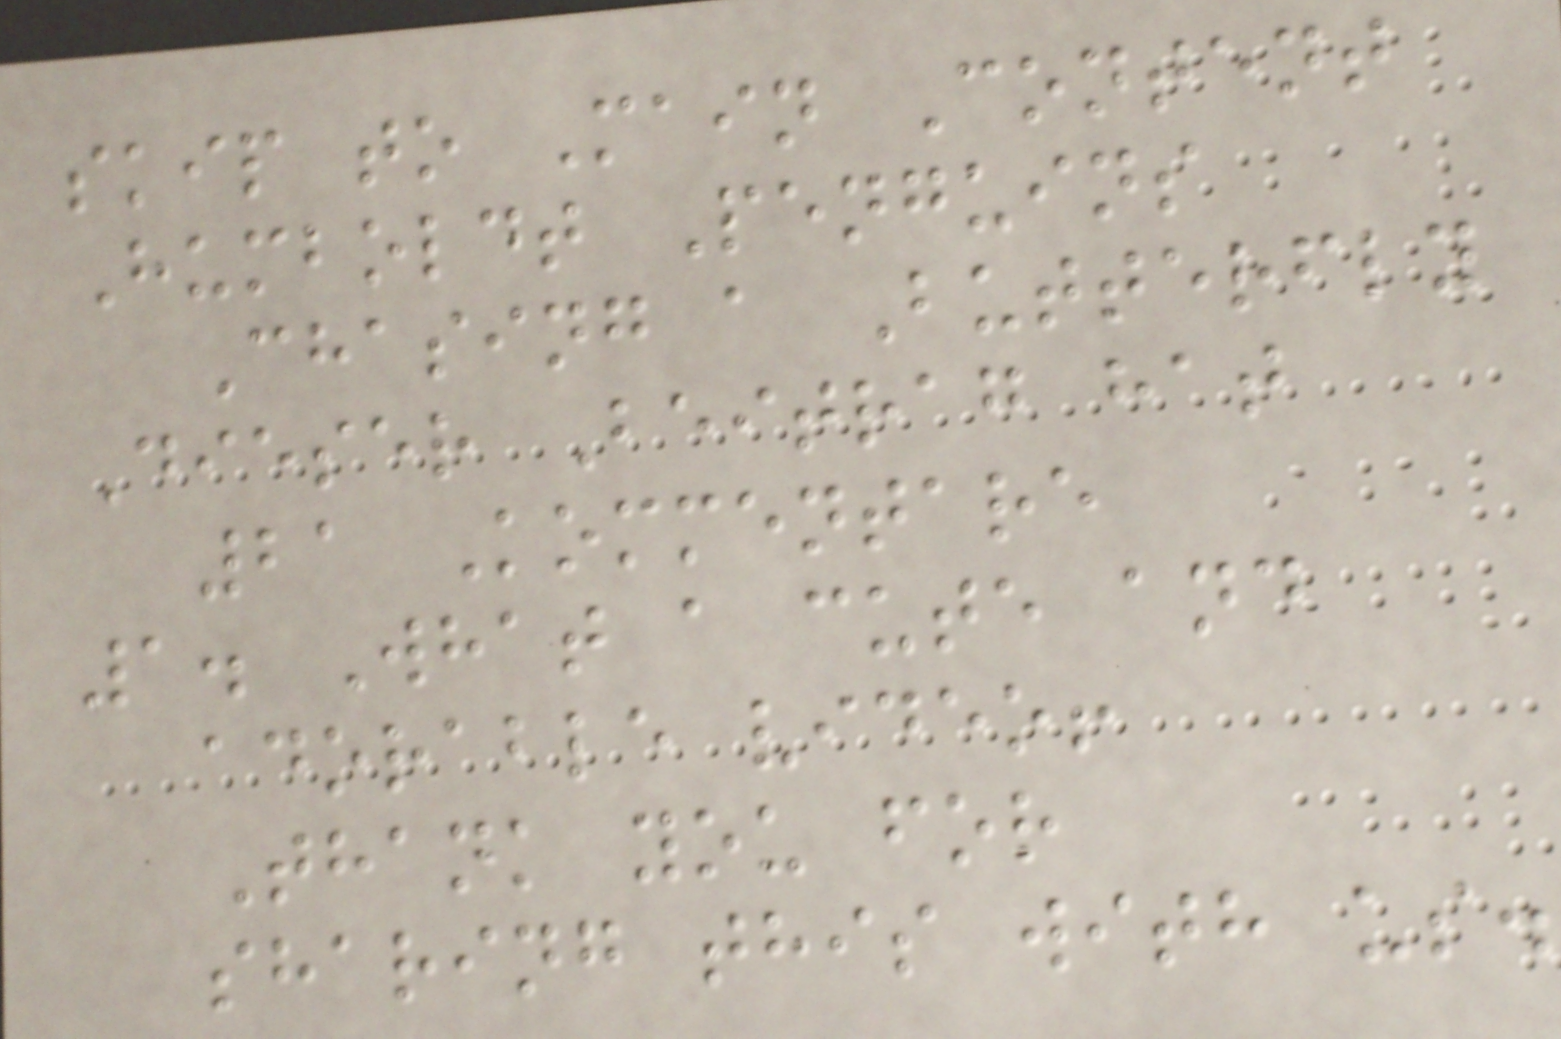skip to Main Content
Humboldt Penguins
Chasing a Butterfly
Dieser Beitrag hat
21 Kommentare
1. What a cute and
adorable video!
Thank you for
sharing this with us.
